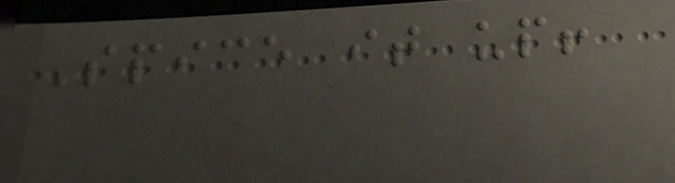Spice it up!
